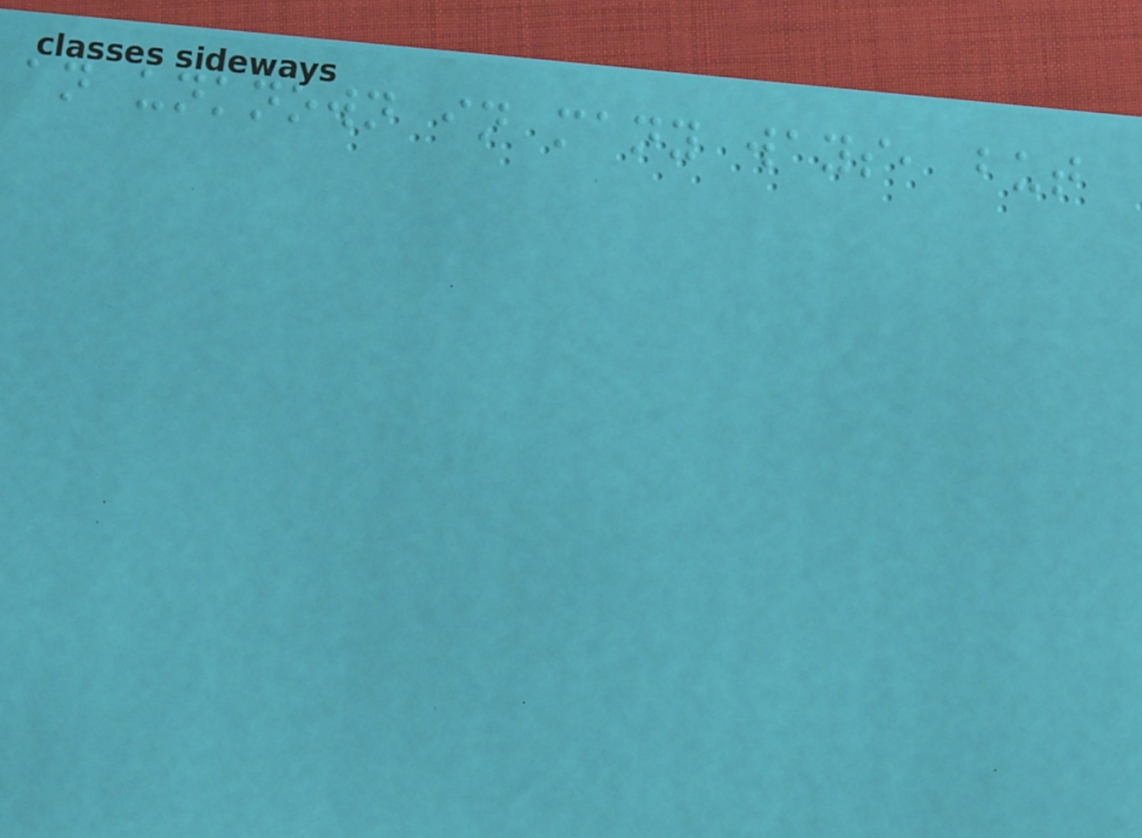an unknown in many ways, but
